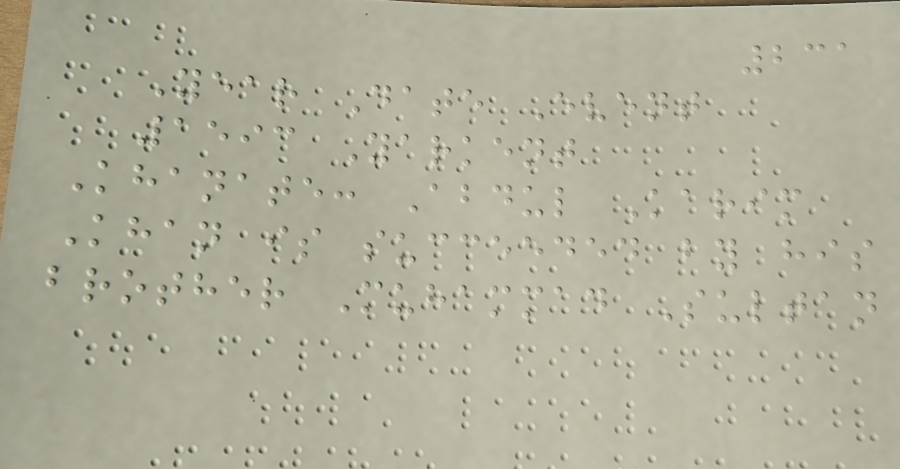231
Year Date Event
1593 Yarkent
Khanate: Abdul Karim
Khan is succeeded by his
brother Muhammad Sultan
